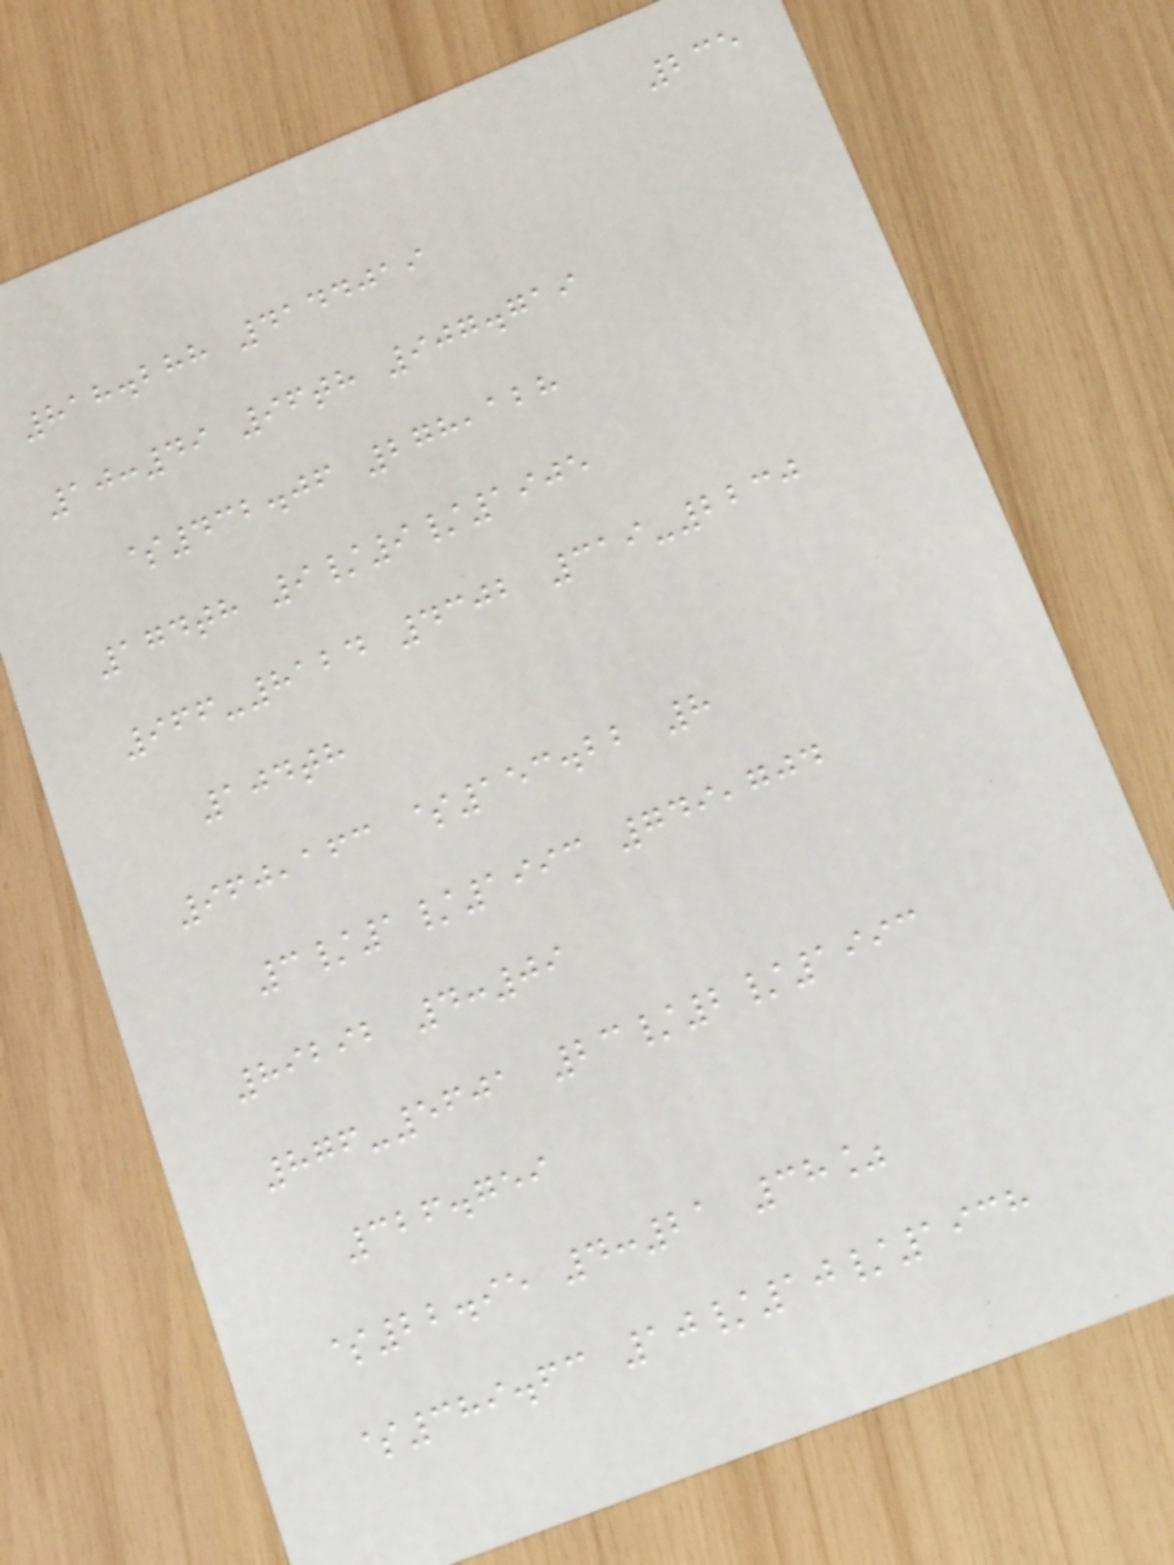235
818.288 4144019
10:49 96th 907.719
$432.06 278,128
174th 9/9/1905
966-8124 4302 319-2230
104th
960,163 $153.22 8
3/1/1993 749,704
89292 4:09
876-5601 23/2/1993
326.759
$22.95 4:21 38%
$389.63 10/10/1938
